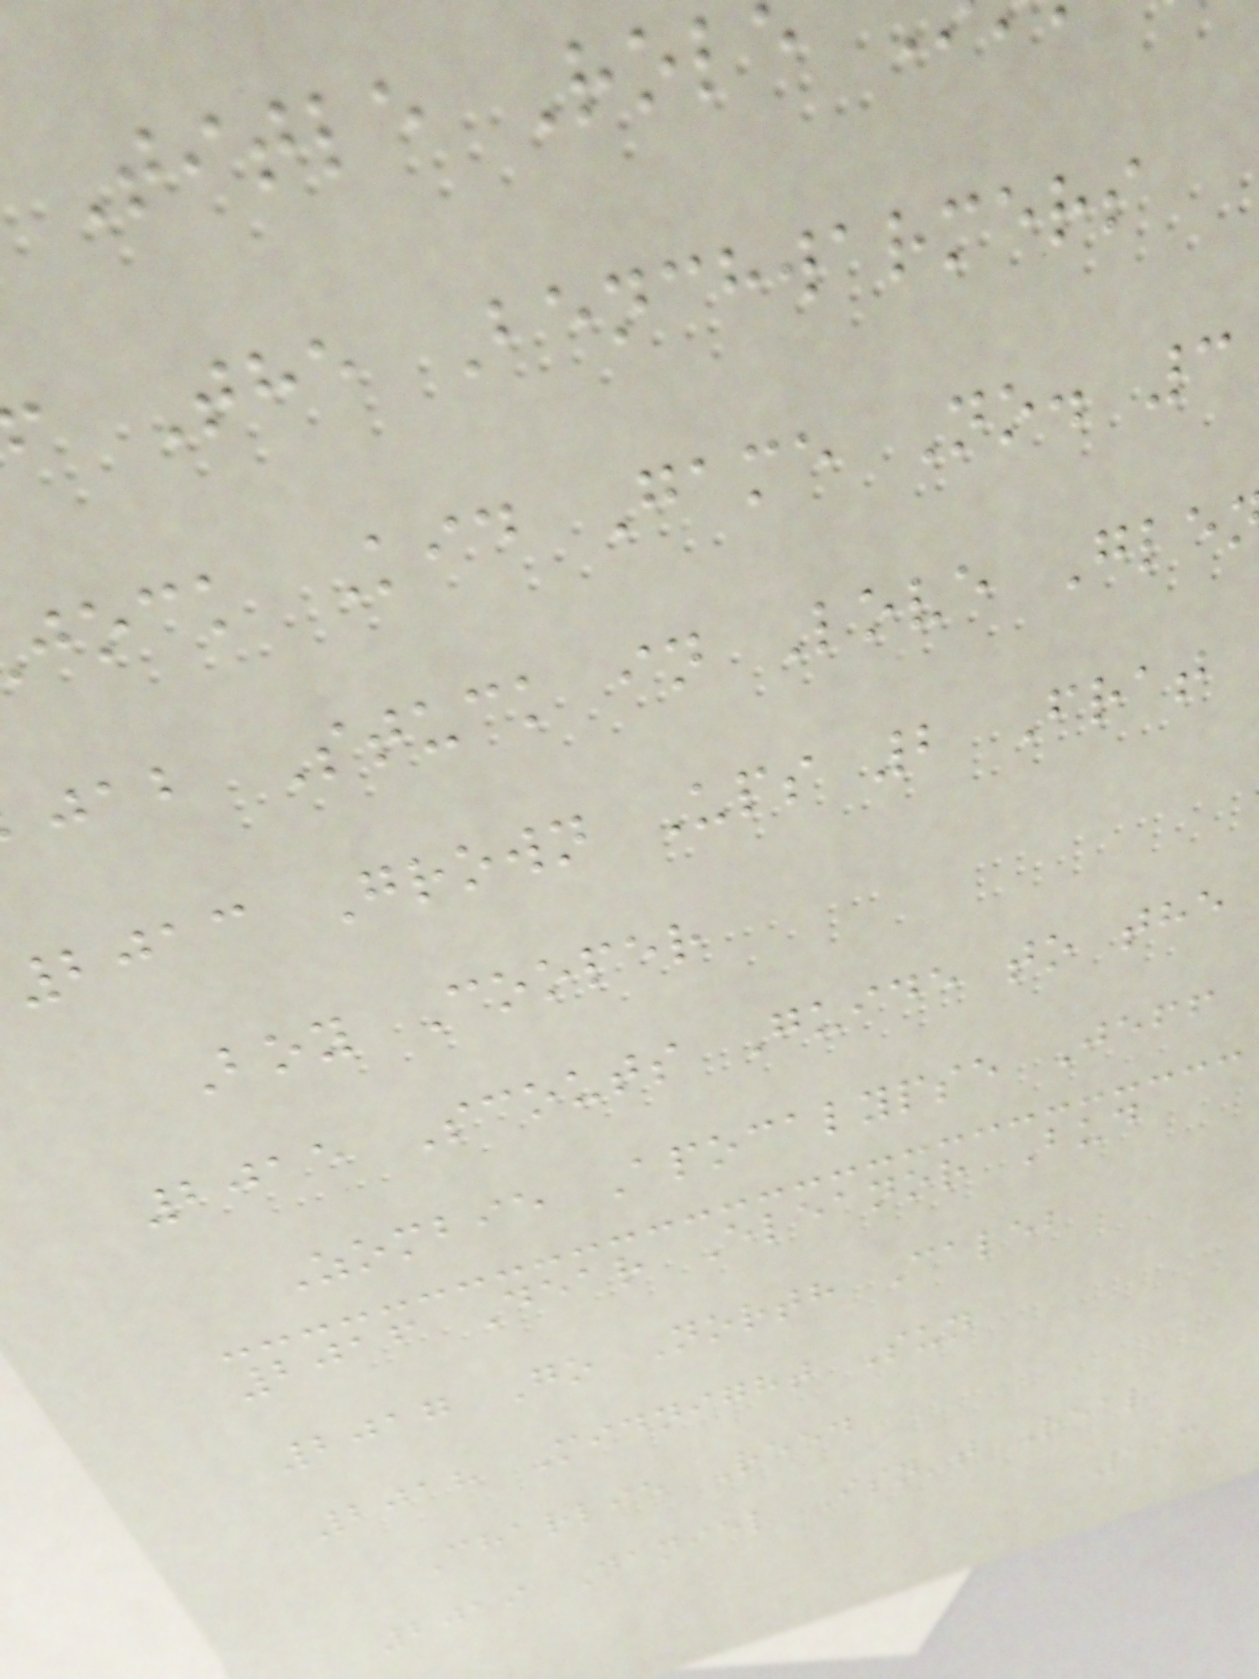Title Rol
The Benchwarmers
jock Kid Game No. 3
jab Stuck in Love Gle
2013 Grown Ups 2 Frat
Boy Cooper
2015 Scouts Guide to the
Zombie Apocalypse Jeff
2016 Dear Eleanor Bud
2017 Go North Caleb
2018 Midnight Sun
Charlie Reed
2019 Daniel Isn't Real
193
